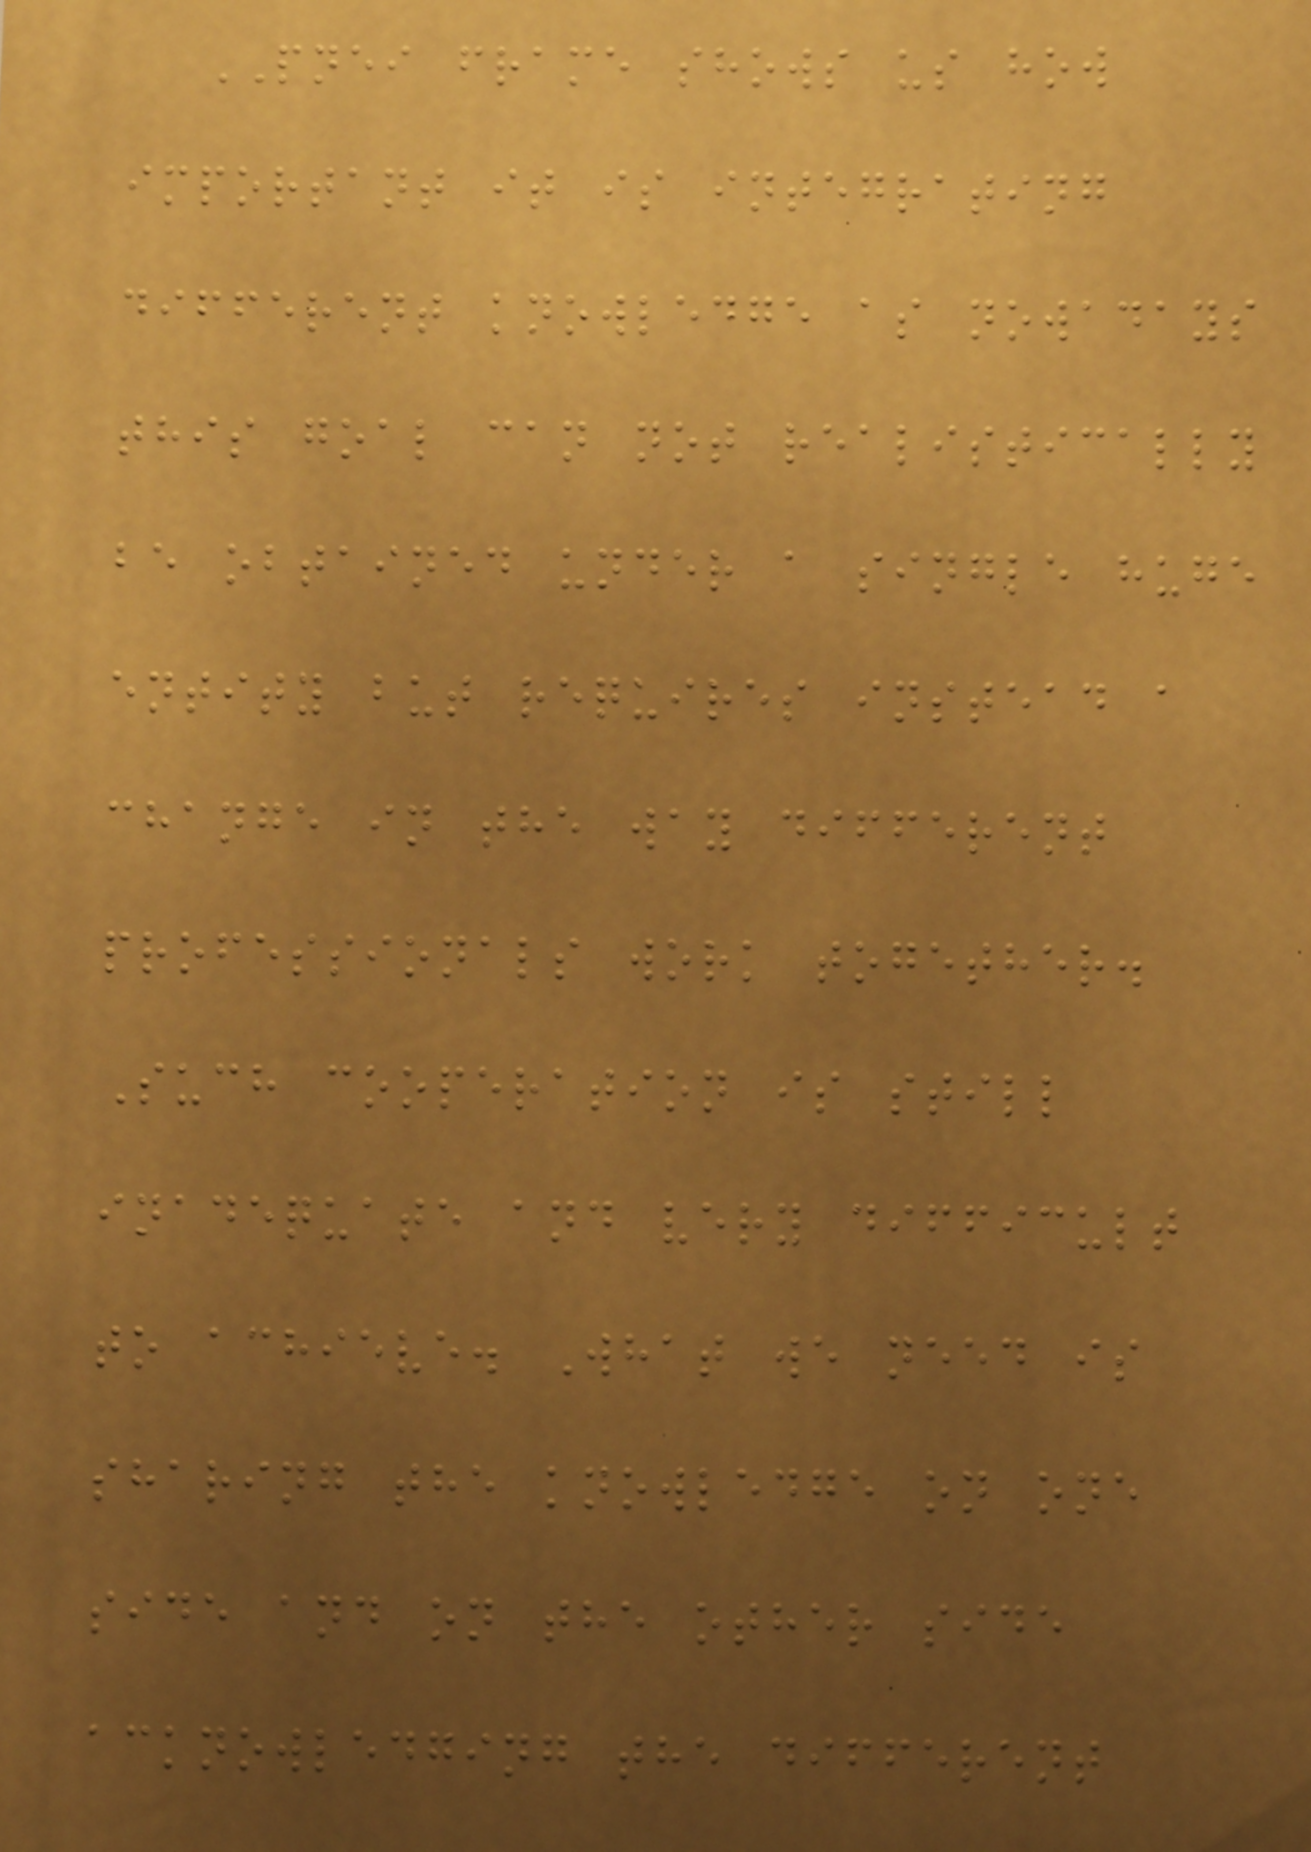PNEI frame shows us how
important it is integrating
different knowledge as nowadays
this goal can not realistically
be obtained under a single huge
entity but requires instead a
change in the way different
professionals work together.
Such cooperation is still
inadequate and very difficult
to achieve. What we need is
sharing the knowledge on one
side and on the other side
acknowledging the different
